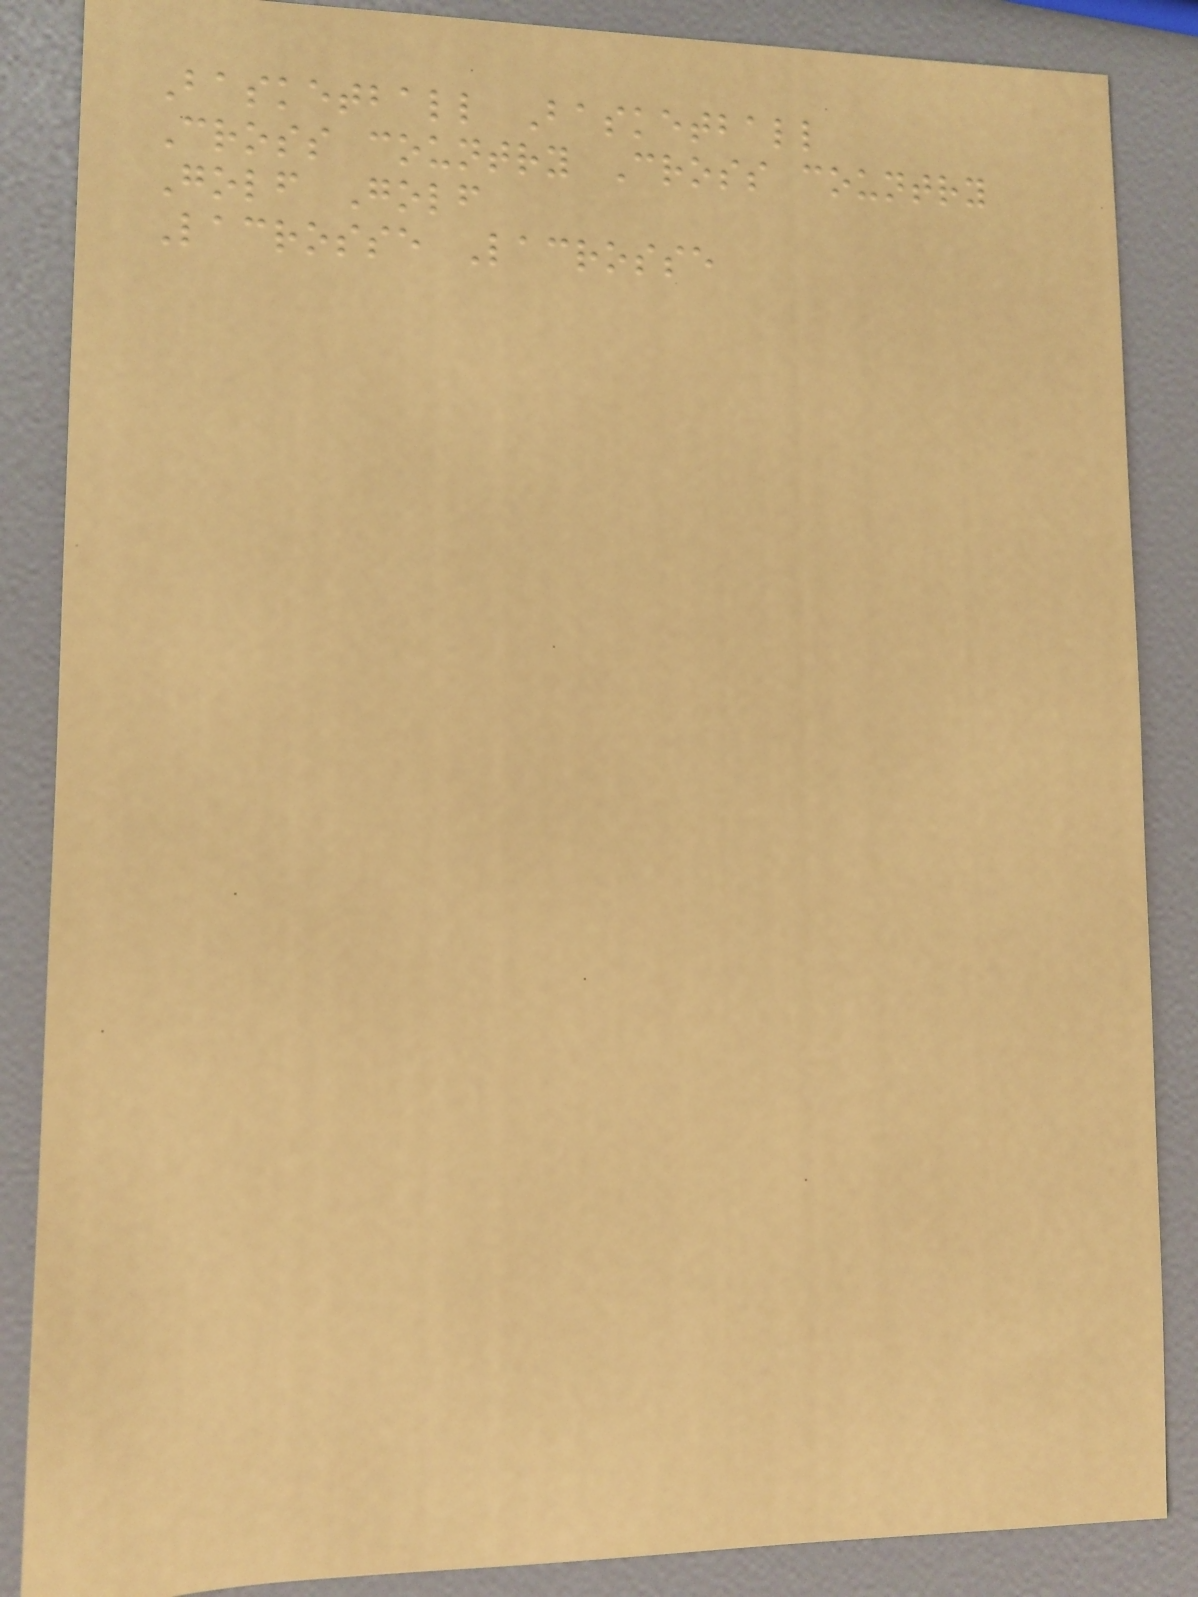Basketball Basketball
Cross country Cross country
Golf Golf
Lacrosse Lacrosse
